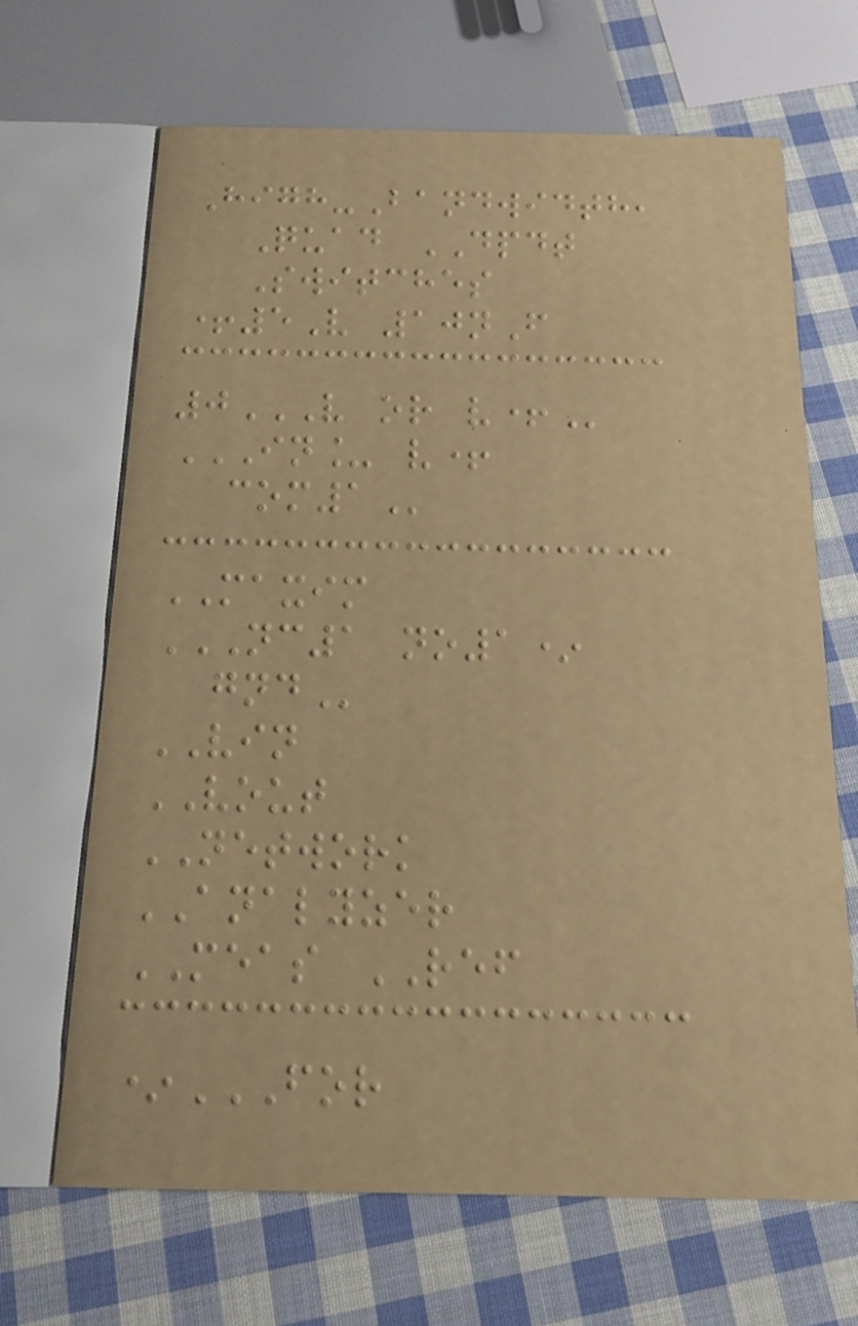High-Bandwidth,
Quad DPDT
Switches
+5V 10nF
0V OR V+
IN_ V+
COM1
MAXIM
NC1 NO1*
GND
VIN
VOUT
NETWORK
ANALYZER
MEAS REF
*FOR
